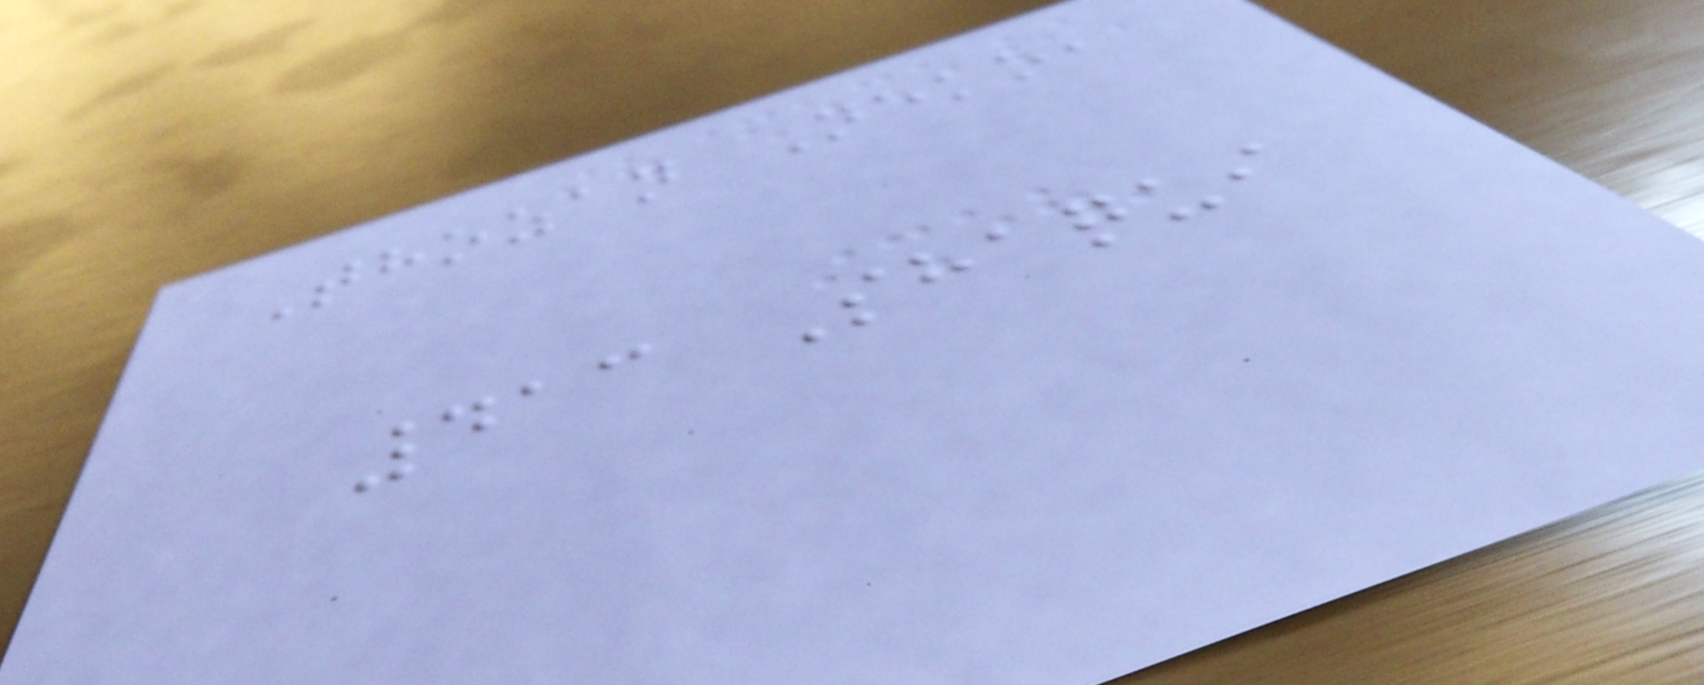Thozan Neko,
413 Shaqui
